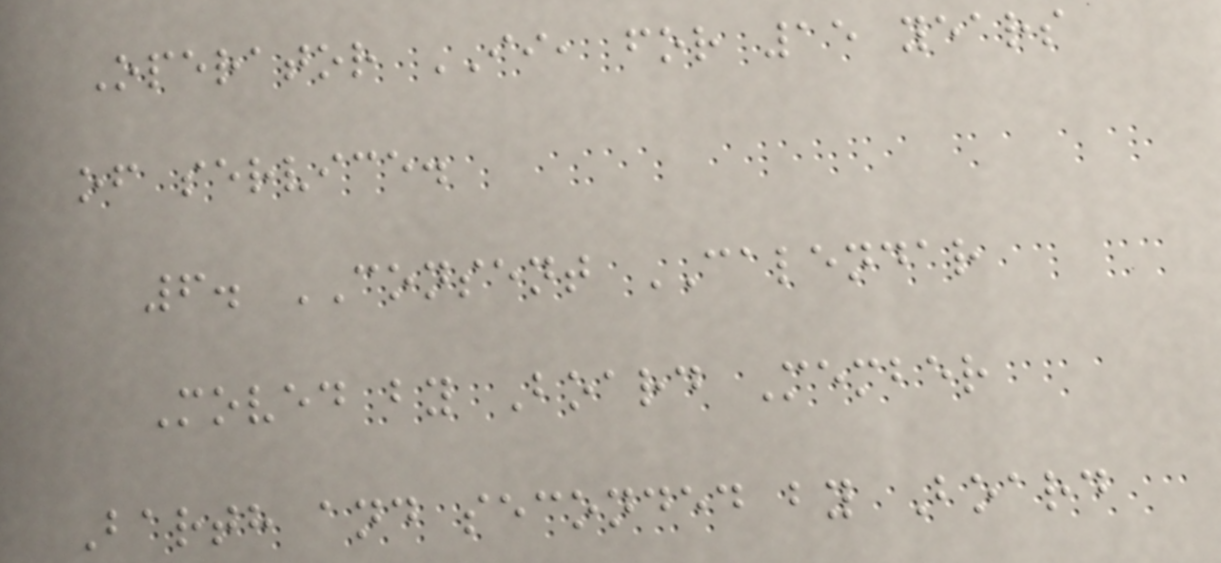Operator II, for 15 years
of service.
6. CONSENT CALENDAR
Moved by Board Member
Barth and seconded by Board
